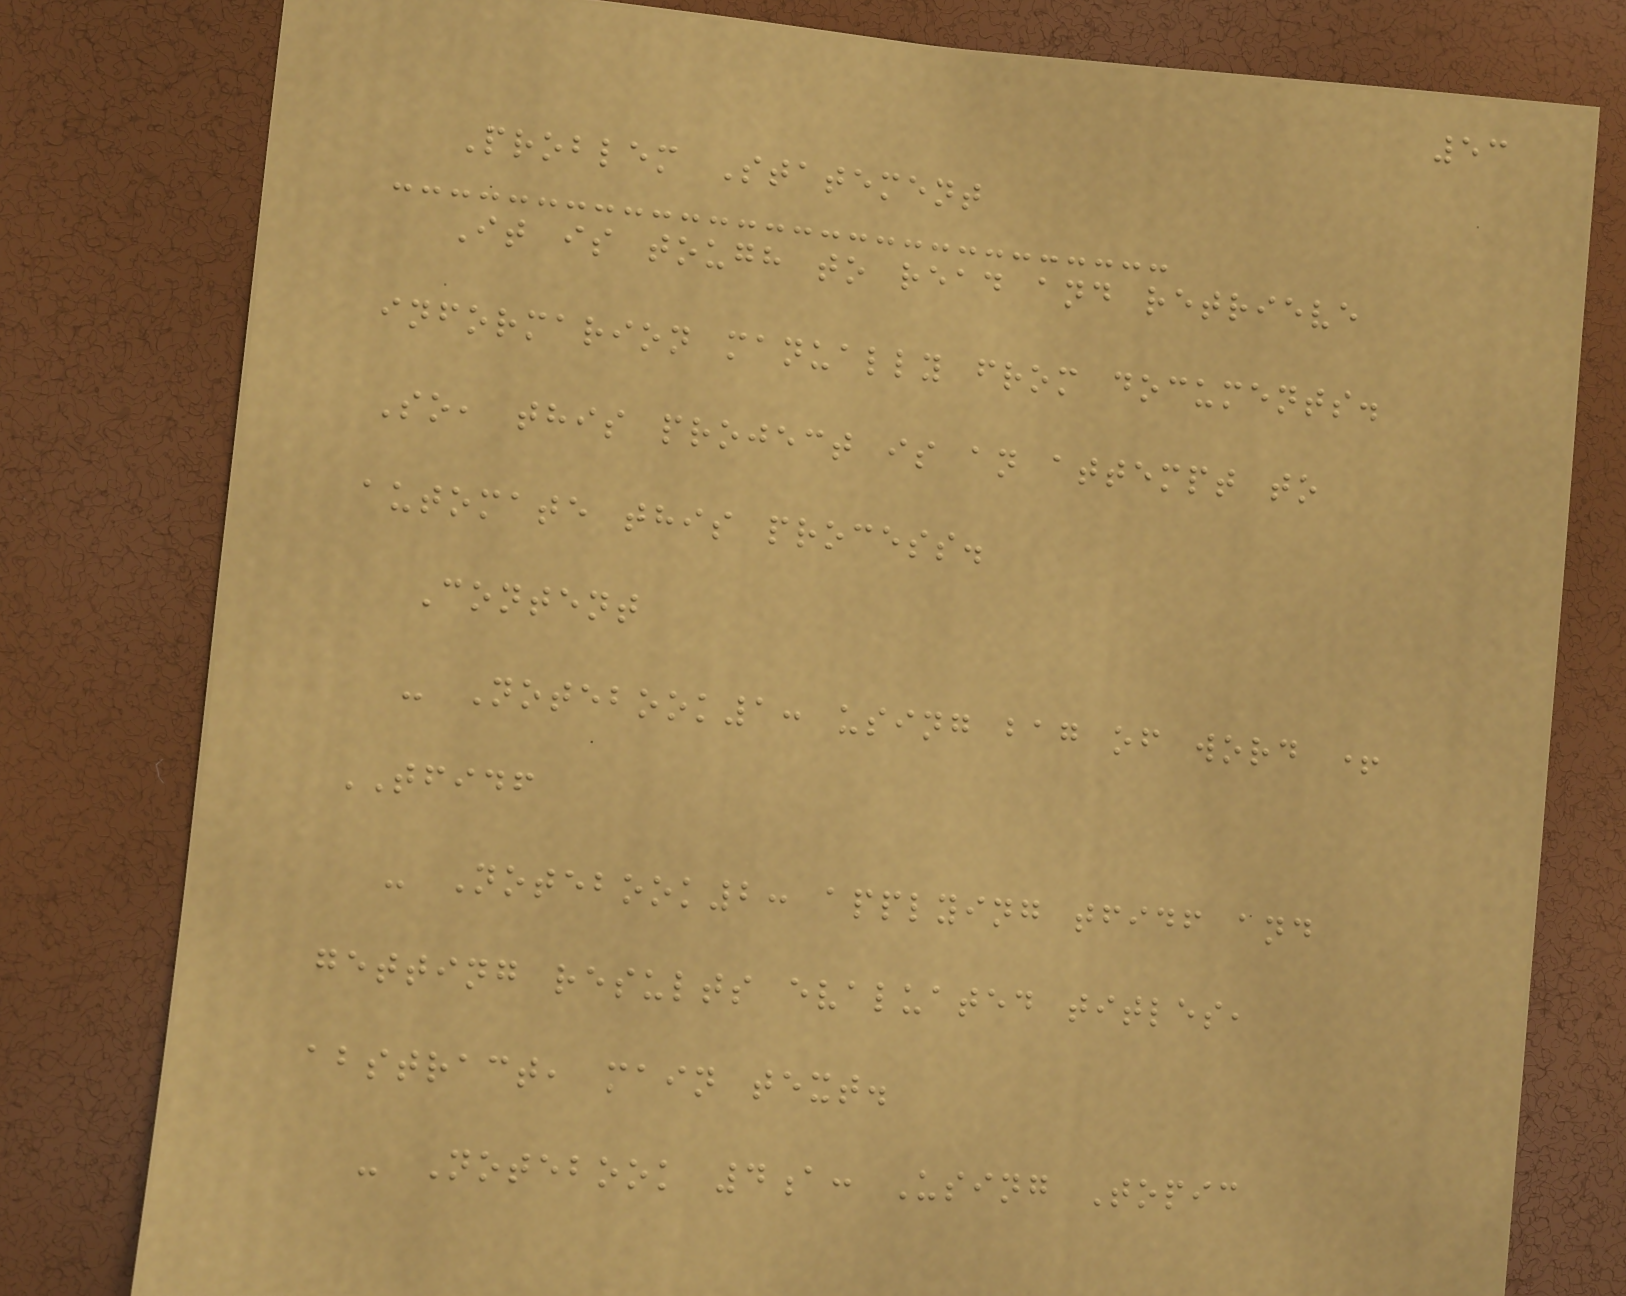53
Problem Statement
It is tough to read and retrieve
informarion manually from documents.
So, this project is an attempt to
automate this process.
Content
- Notebook1: using bag of word +
TFIDF
- Notebook2: applying tfidf and
getting results evaluated titles,
abstract, main text.
- Notebook 4a: Using Topic
